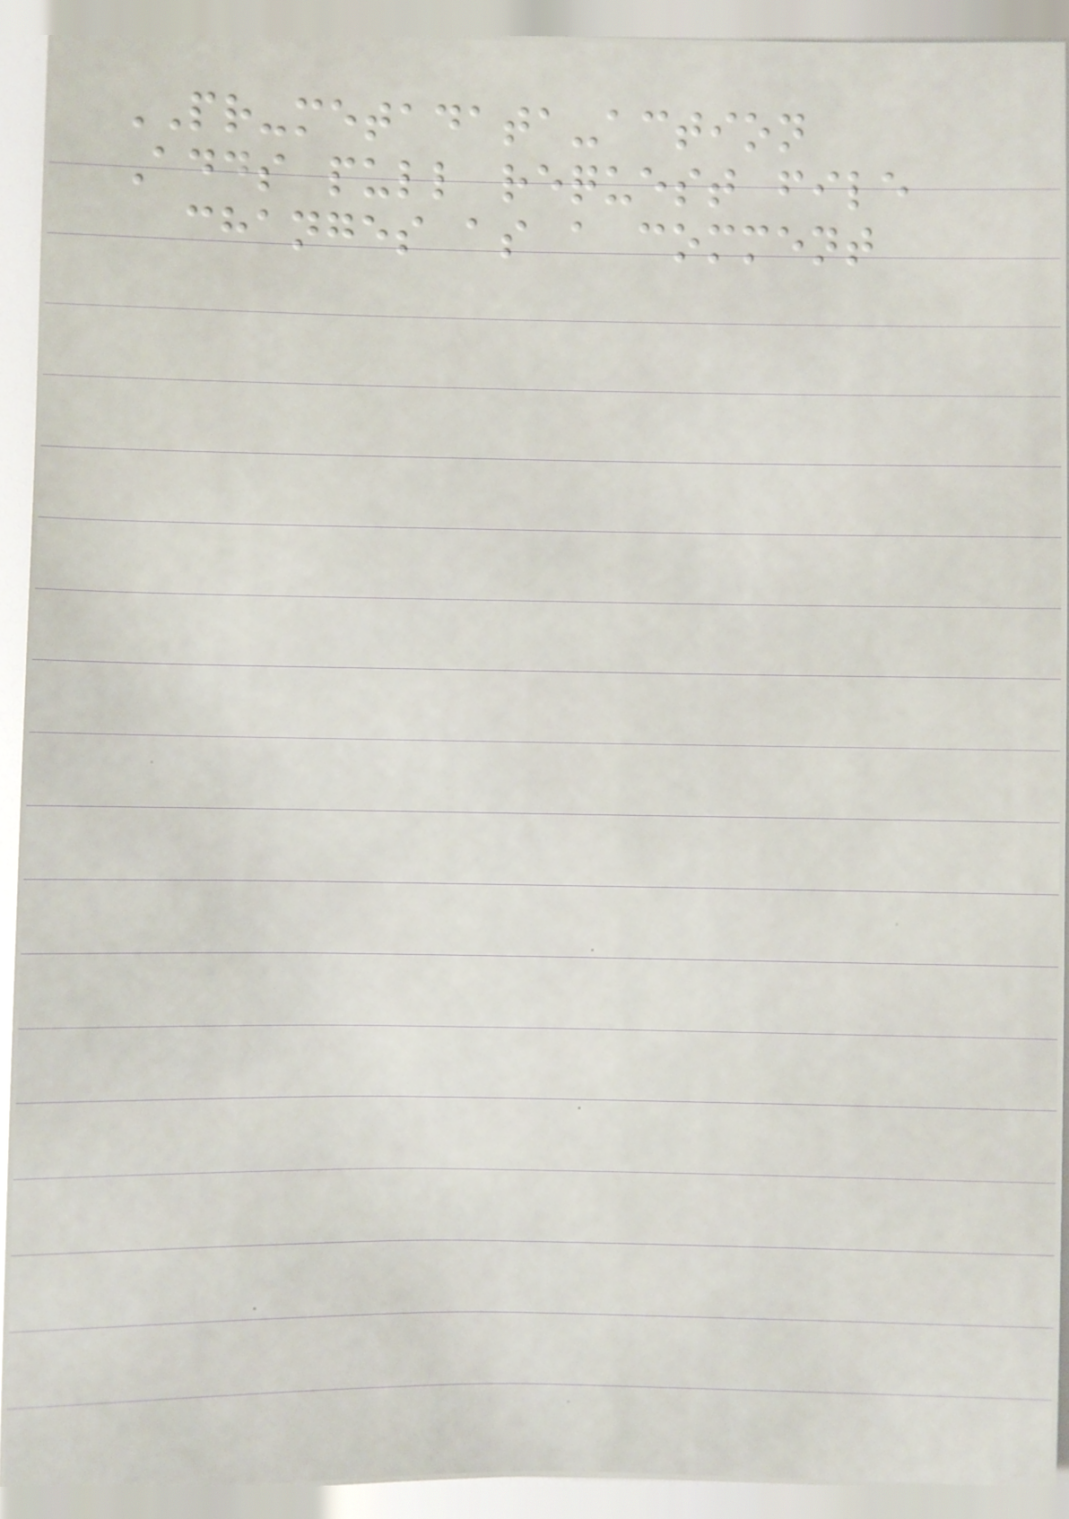PR-metadata-action
Adds pull request file
changes as a comment
